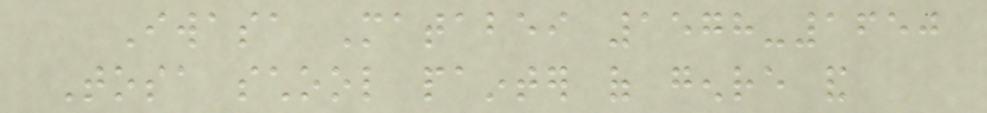Iwasa Matabei 1578-1650
Tosa school painter of genre and
